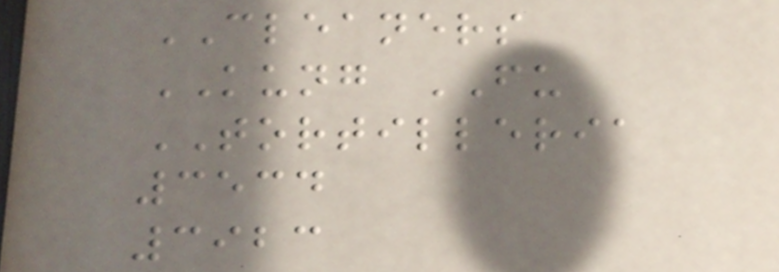CLEANERS
KUNG FU
TORTILLERIA
3534
3923
